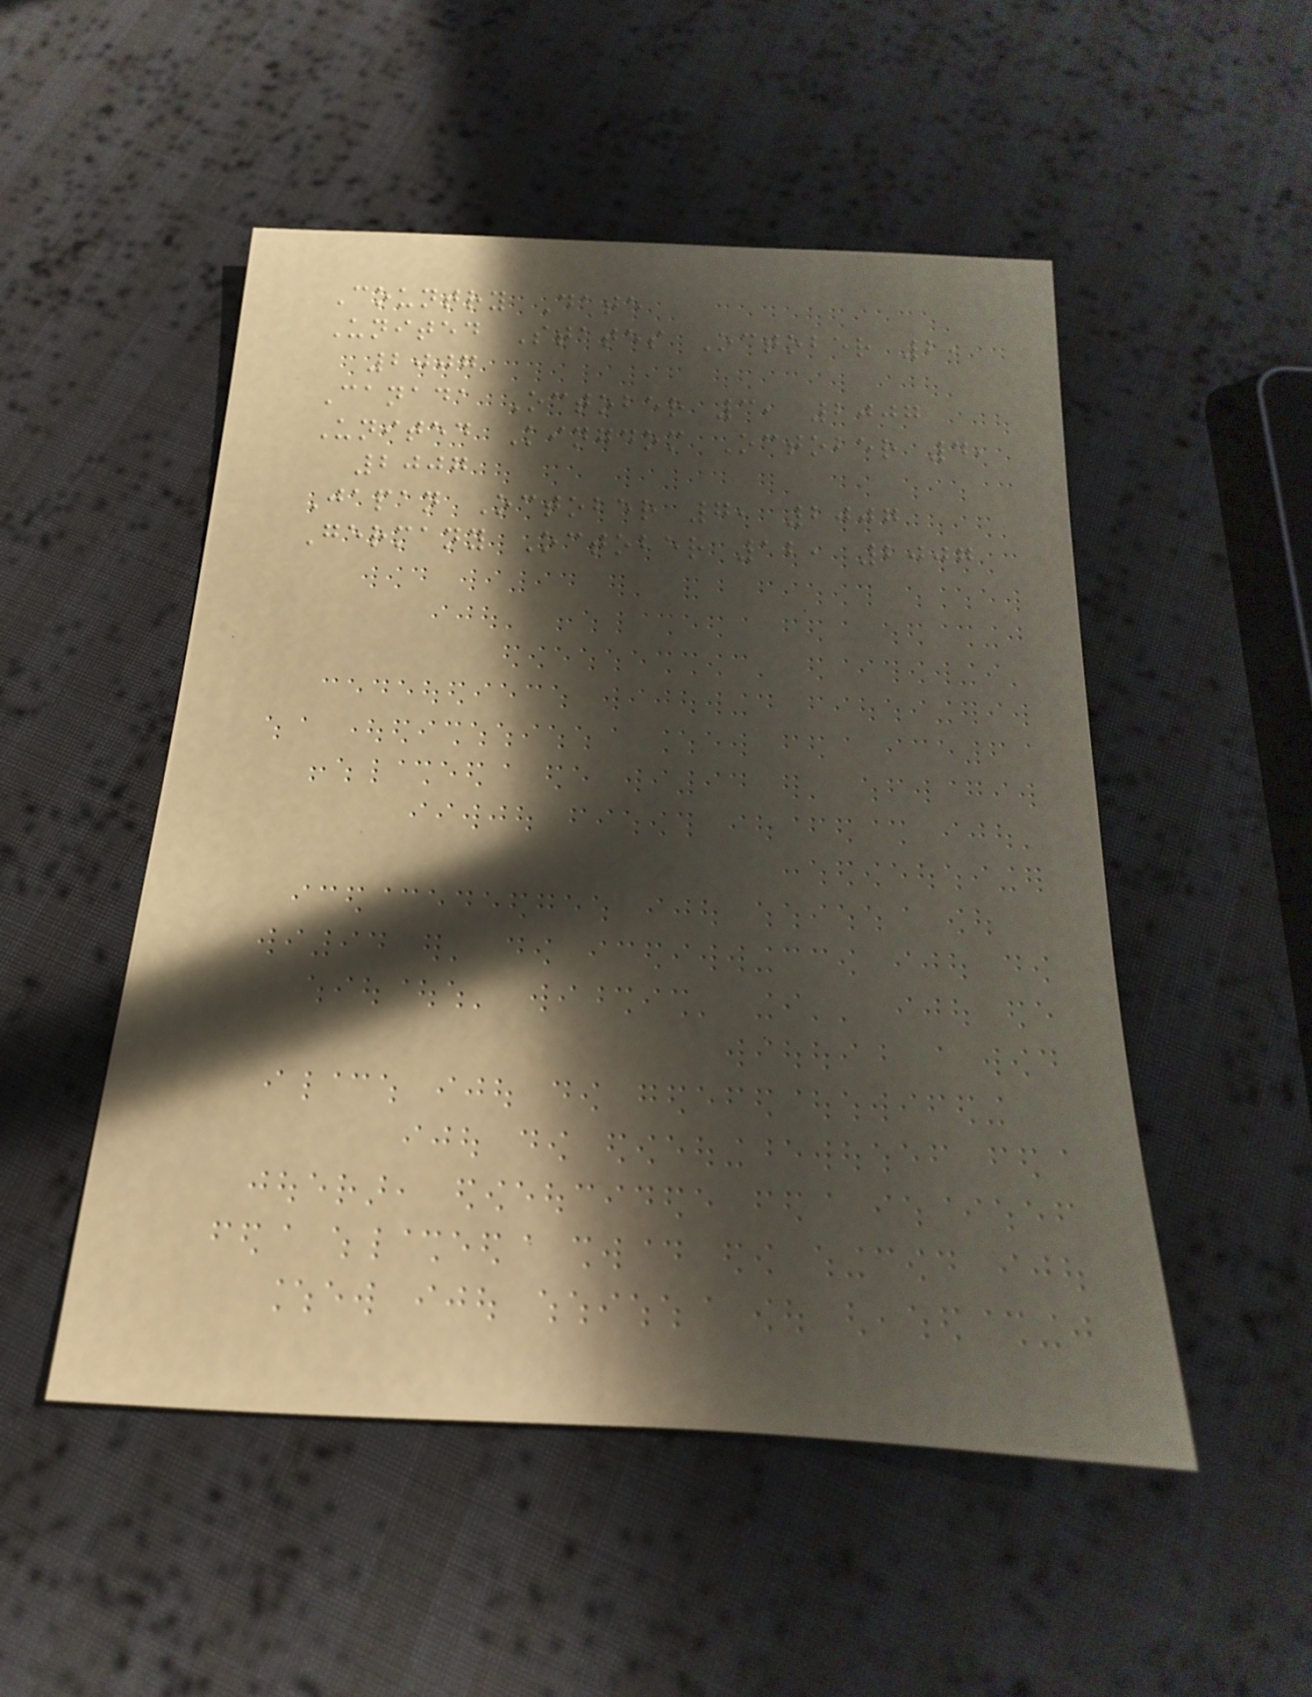Country Date
United States October 2,
2007
Canada October 3, 2007
United Kingdom October 4,
2007
Japan October 7, 2007
Germany October 12, 2007
